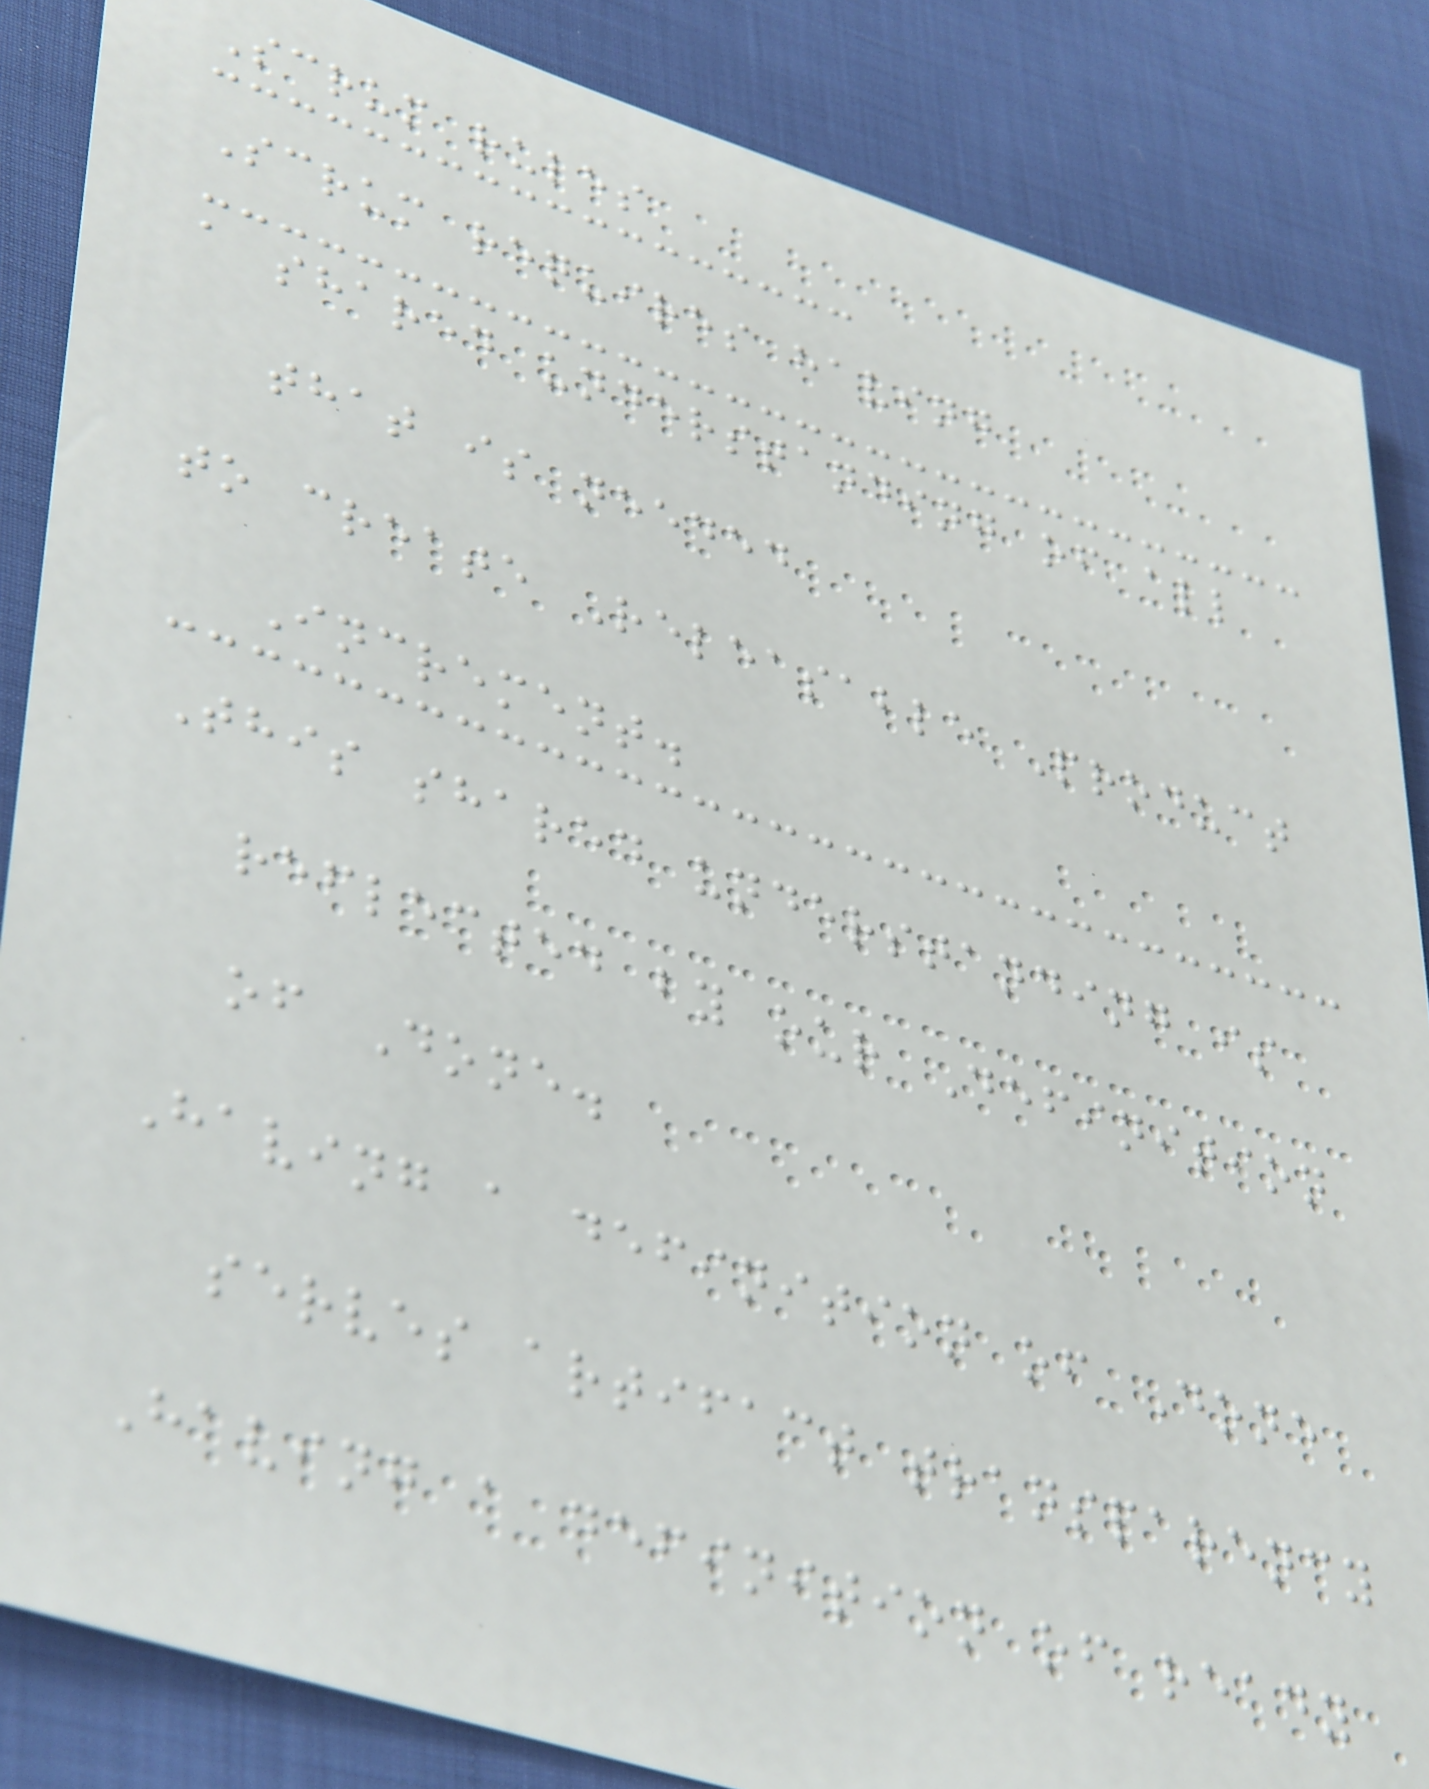Scrum rules
Scrum requires having
a shared understanding of all
that is needed
to create Releasable Product
Increment.
This shared understanding is
reflected by our Definition
of Done.
Having a definition of Done
serves artifact transparency
Having a definition of ready
